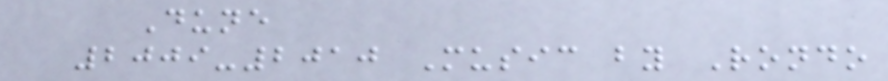Dune
2009-2010 Music by Rondo
